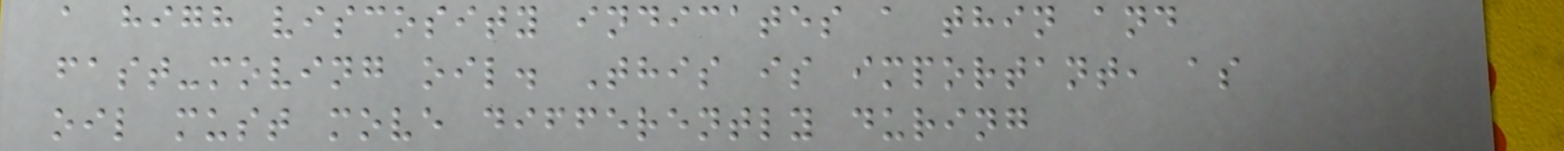a high viscosity indicates a thin and
fast-moving oil. This is important, as
oil must move differently during
